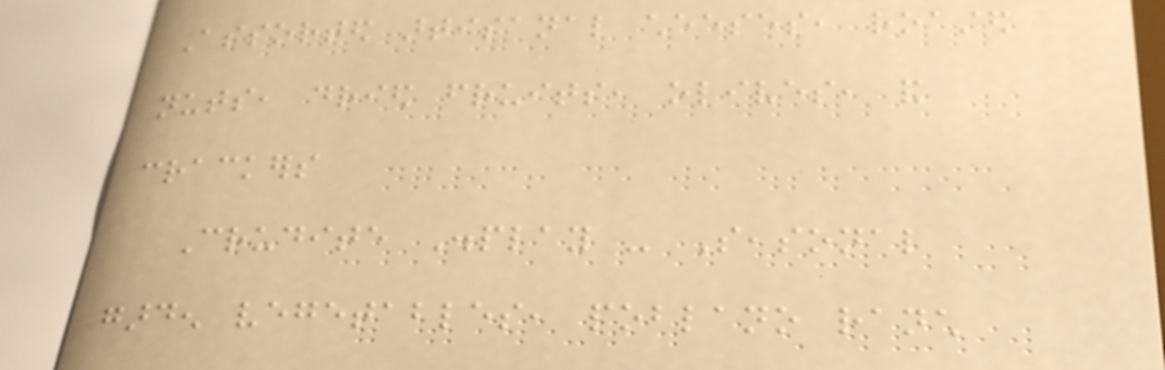Assorted artisanal cheeses, roasted
nuts, dried fruits, olives, and
crackers
Crudite Display - Seasonal
garden vegetables, poblano ranch
